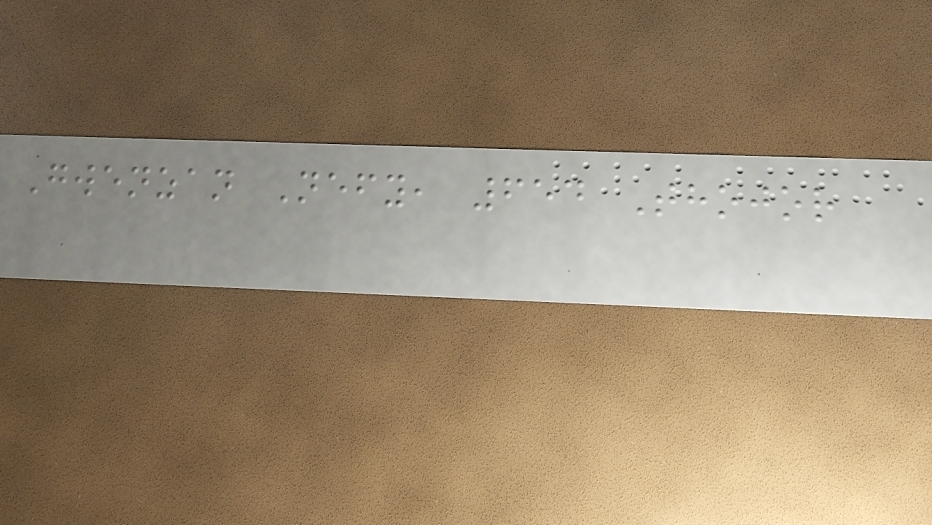Gwenzan Nefy, 654 Thojor
